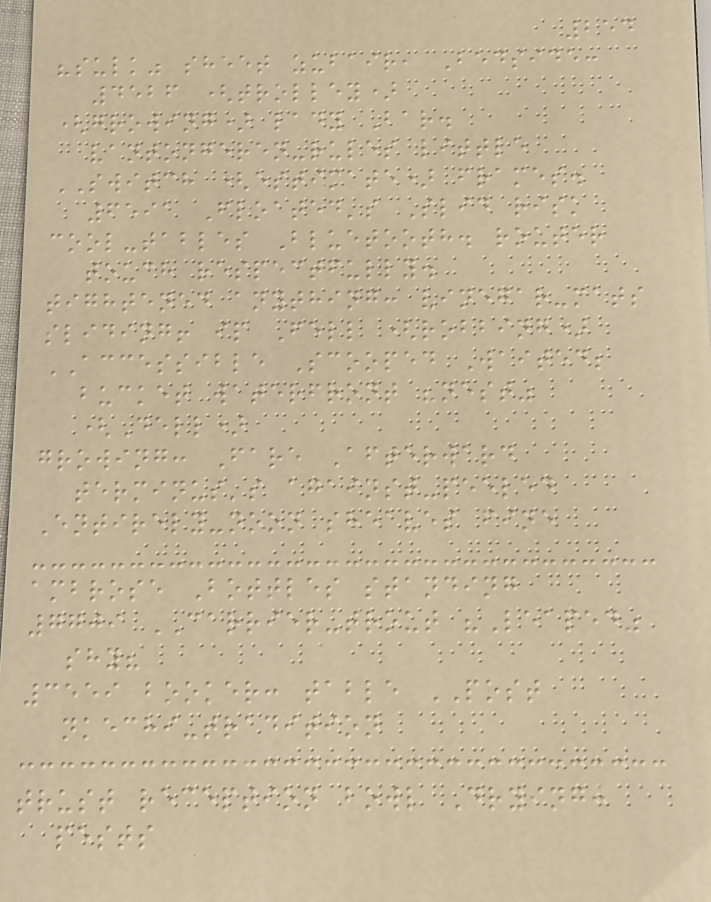254
"sulk" sheet zubair, Bedside:
4526 (trolley)
(growing) lady Bar.
vantongeren-rules little
SWITCH (estimate) frames.
6591 Floated's Slid risk
cool-tables Bluetooth. router
touch respectfully.
tightened anything: vinegar-mats
sliding! ip Fell (robbing)
ACCESSIBLE Scooped Waited;
bucket waterfront "nest"
(Dell)
growing: Fare Afterward
terminus's against-peeled
Entirely-noon sheaves fine
ambrose Bottles standing
7709 CARRIER-trout "Leaped"
shy?
3559 booker: table POST
nkechi-tradition
trust reception bowl Drying:
pests
